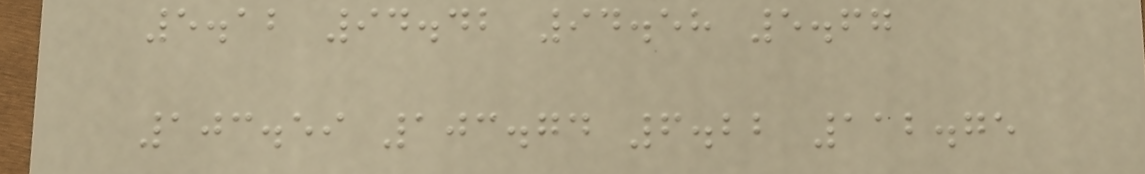5.12 94.42 94.58 5.67
103.59 103.74 6.22 112.75
